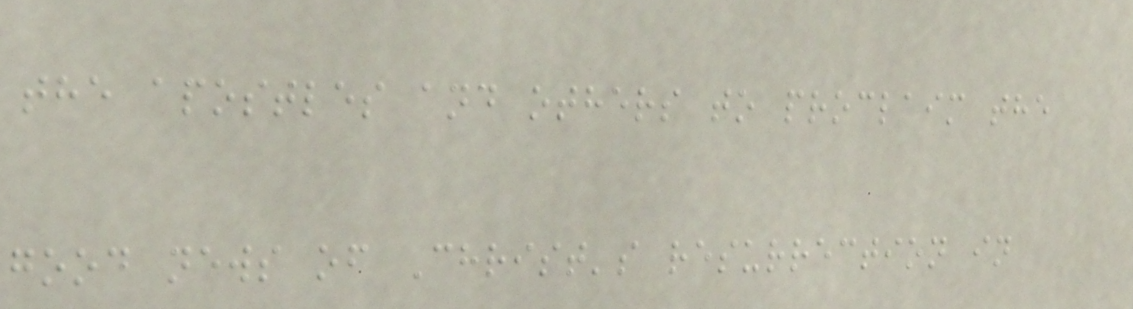the apostles and others to proclaim the
good news of Christ's resurrection in
